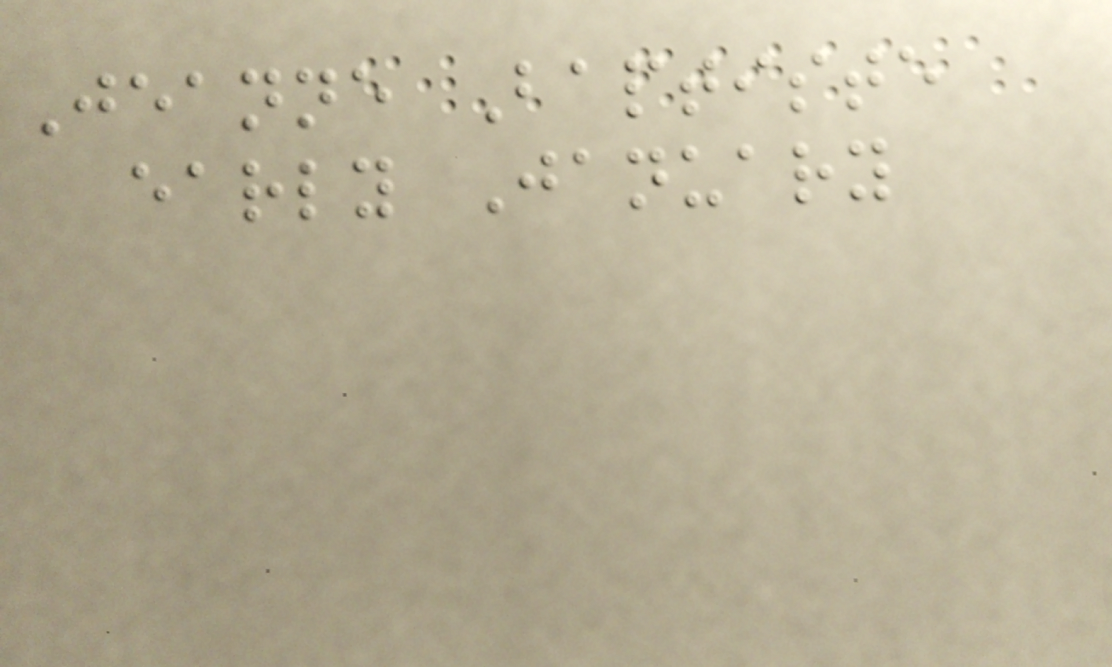Jeanne Baptiste
early January
